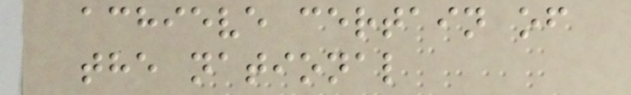achieve certain of
the national
